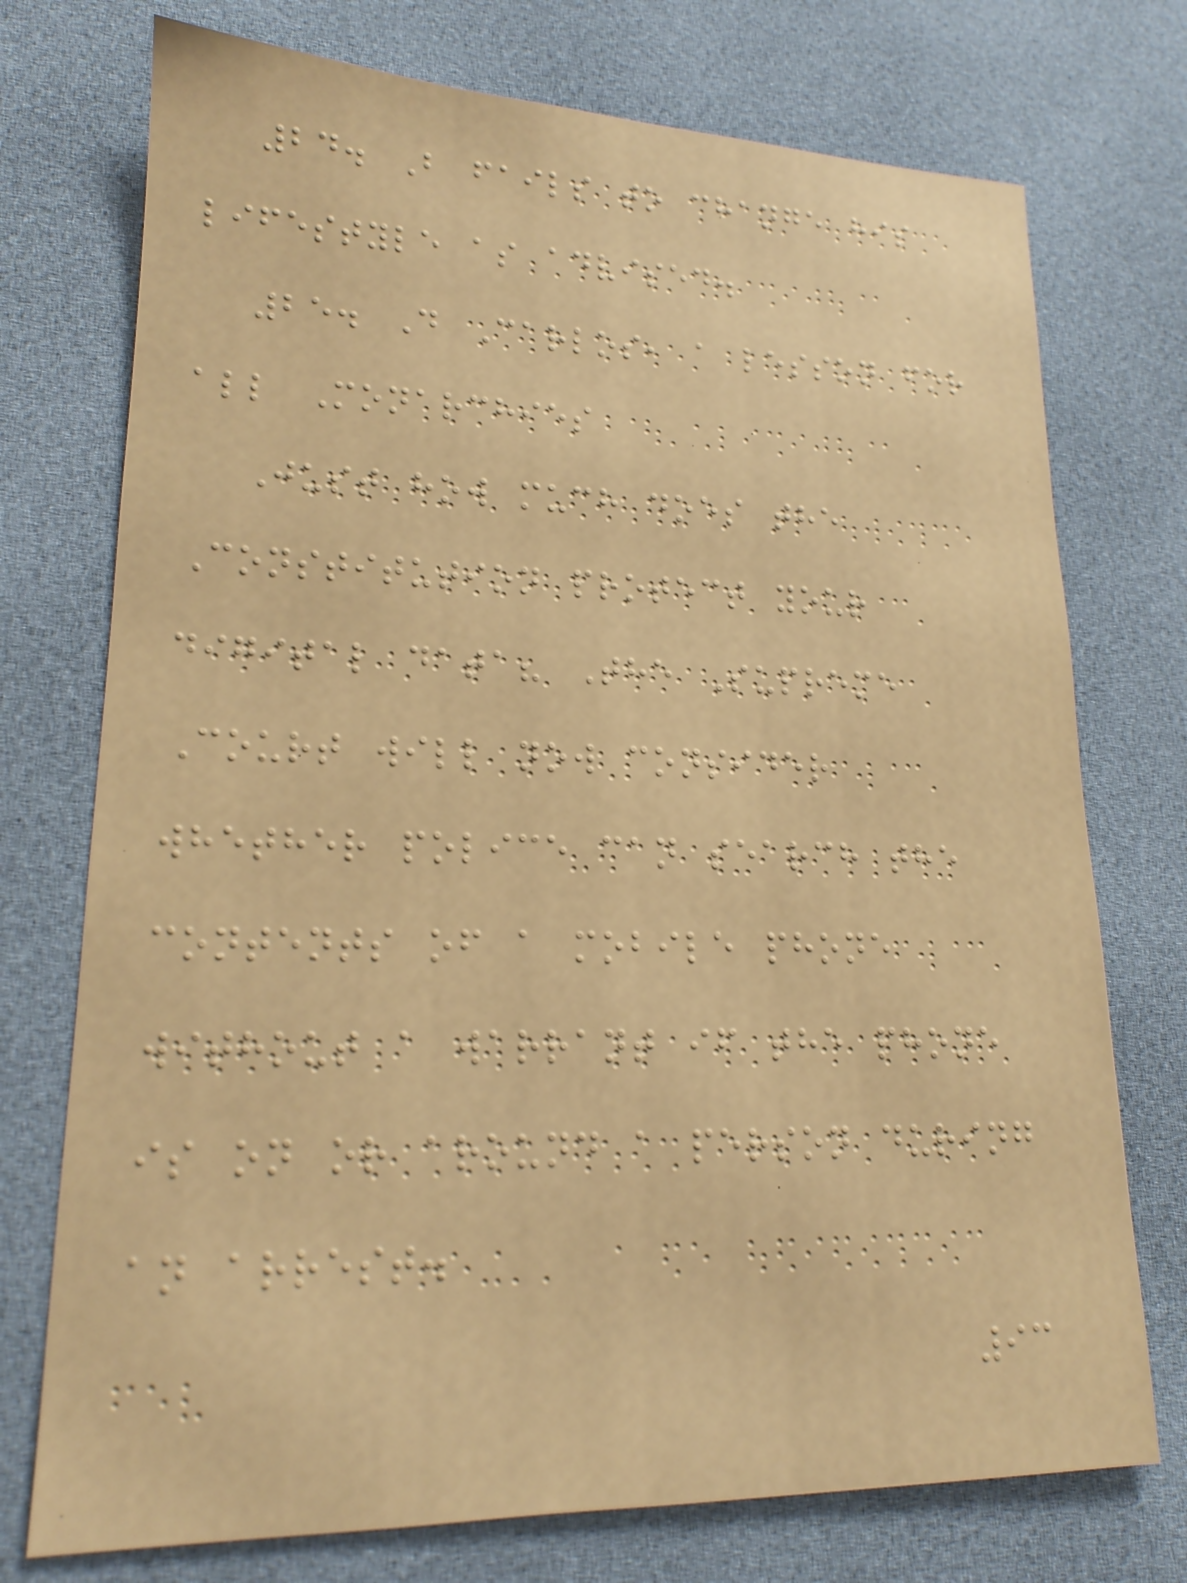24. B fails to change his
lifestyle as advised.
25. D Carlos, a lesson for
all Monarchies
Just how much does the
Constitution protect your
digital data? The Supreme
Court will now consider
whether police can search the
contents of a mobile phone
without a warrant if the phone
is on or around a person during
an arrest.
93
